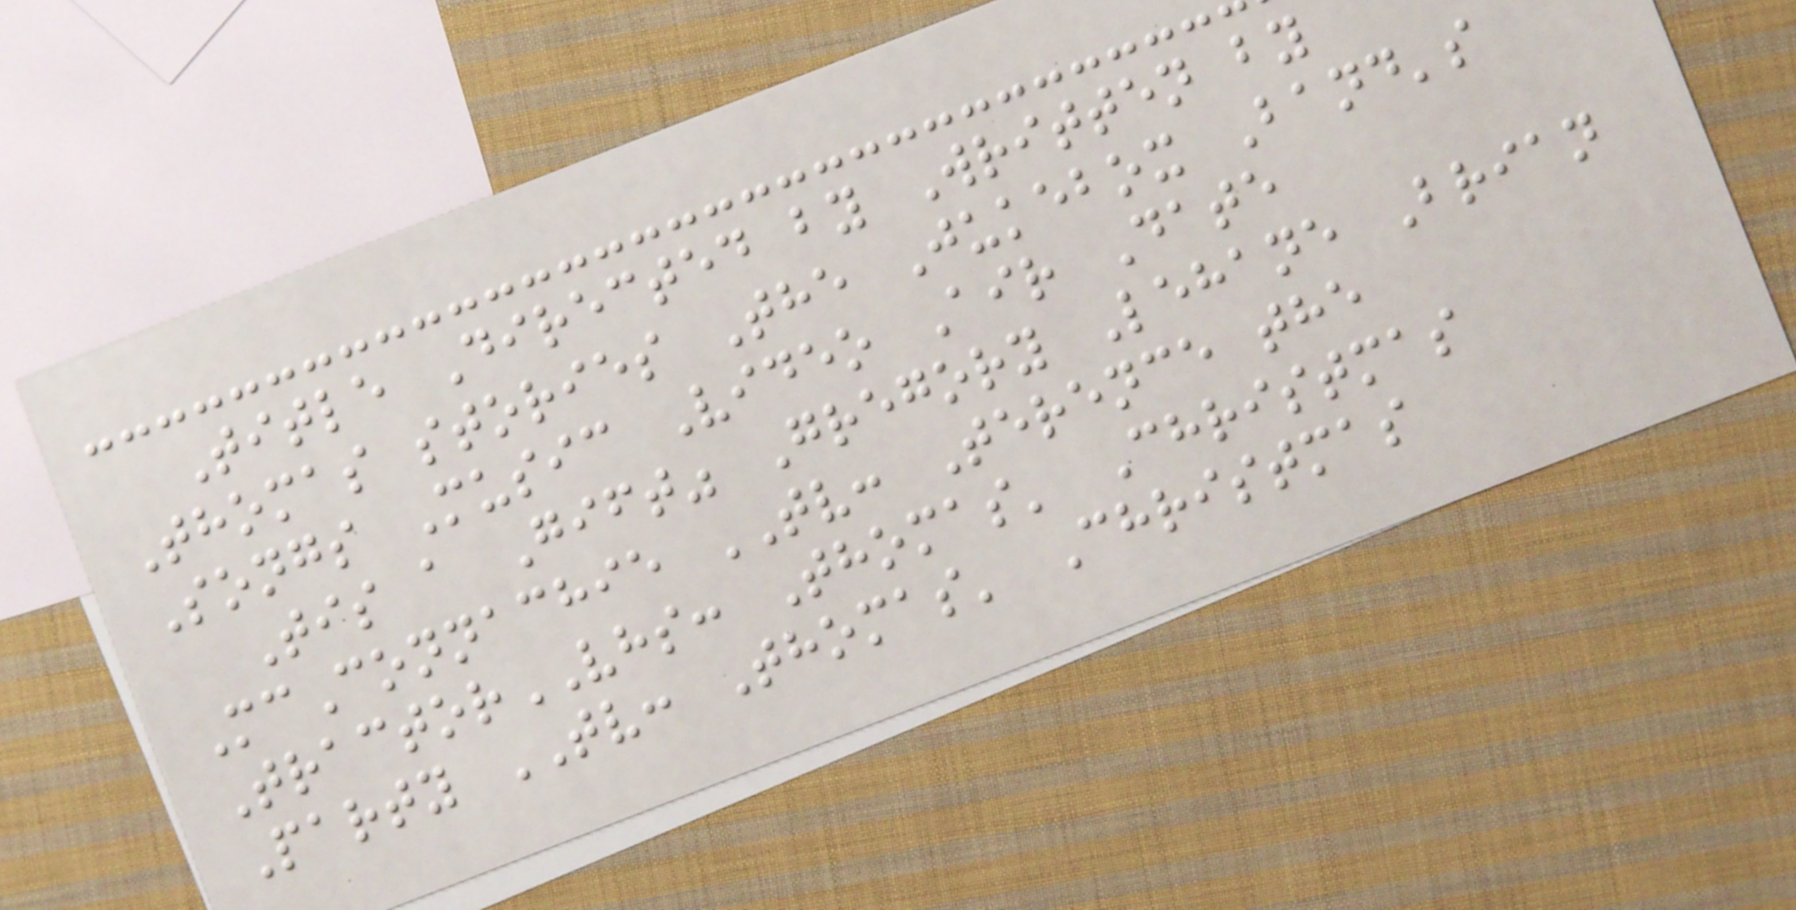Title Directed by Written by
Thomas stories The Jukebox Band's
Songs Music Video Air Date
Tis a Gift" Gregory Lehane Brian
McConnachie TV: Terence the
TractorVHS: Thomas' Christmas
Party TV: Thomas' Christmas
